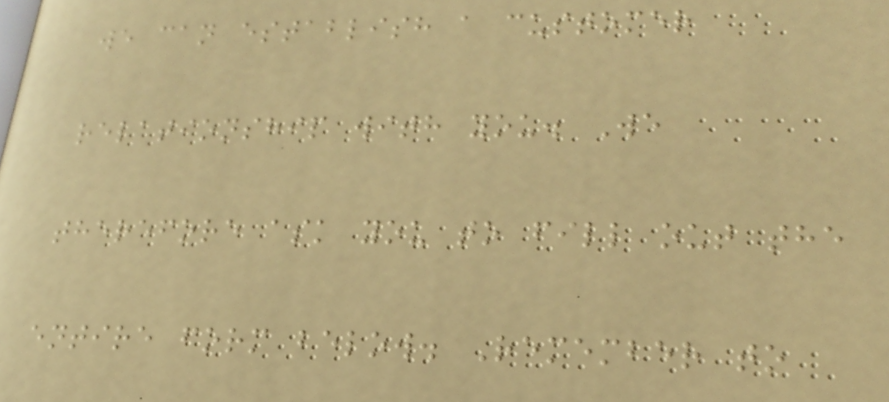we can establish a customer
relationship with you. We
therefore ask you to fill out the
entire form below. Remember to
